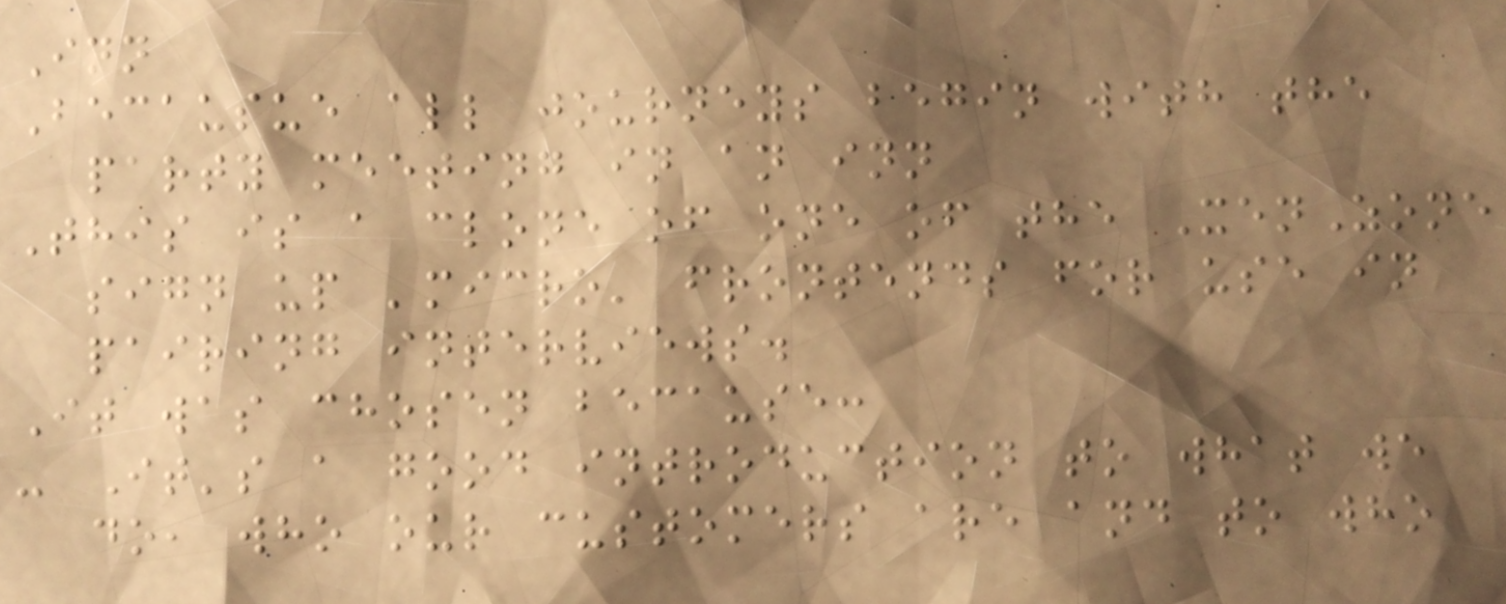Inn
Becausue all journeys begin with the
party meeting in an inn
This is a clone of one of the XenZone
sign up 'micro' frontends for use in
pairing interviews.
It was chosen because:
- It's a good introduction to what we
do, who our customers are and to who
